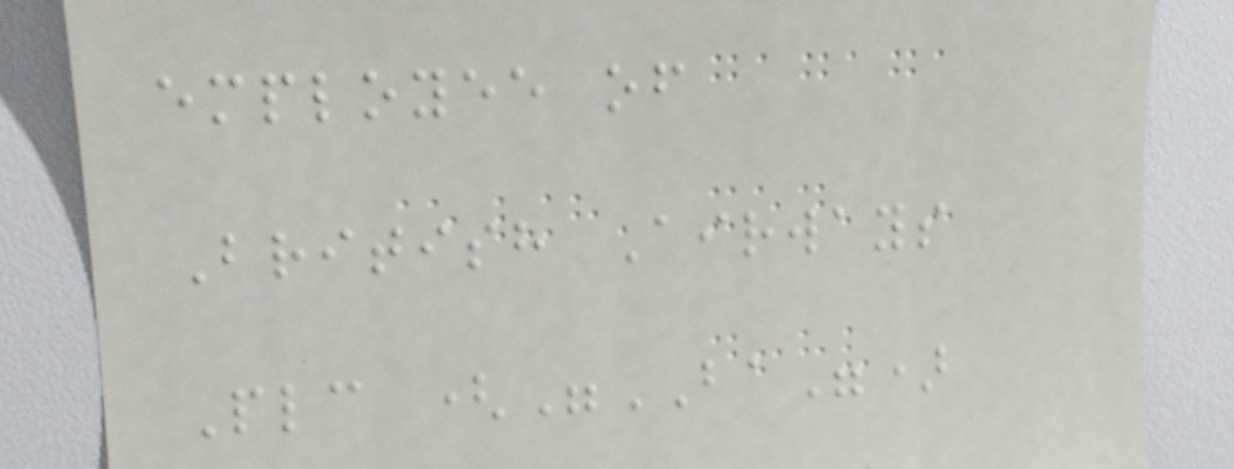employee of
British Airways
Plc ("BA")
